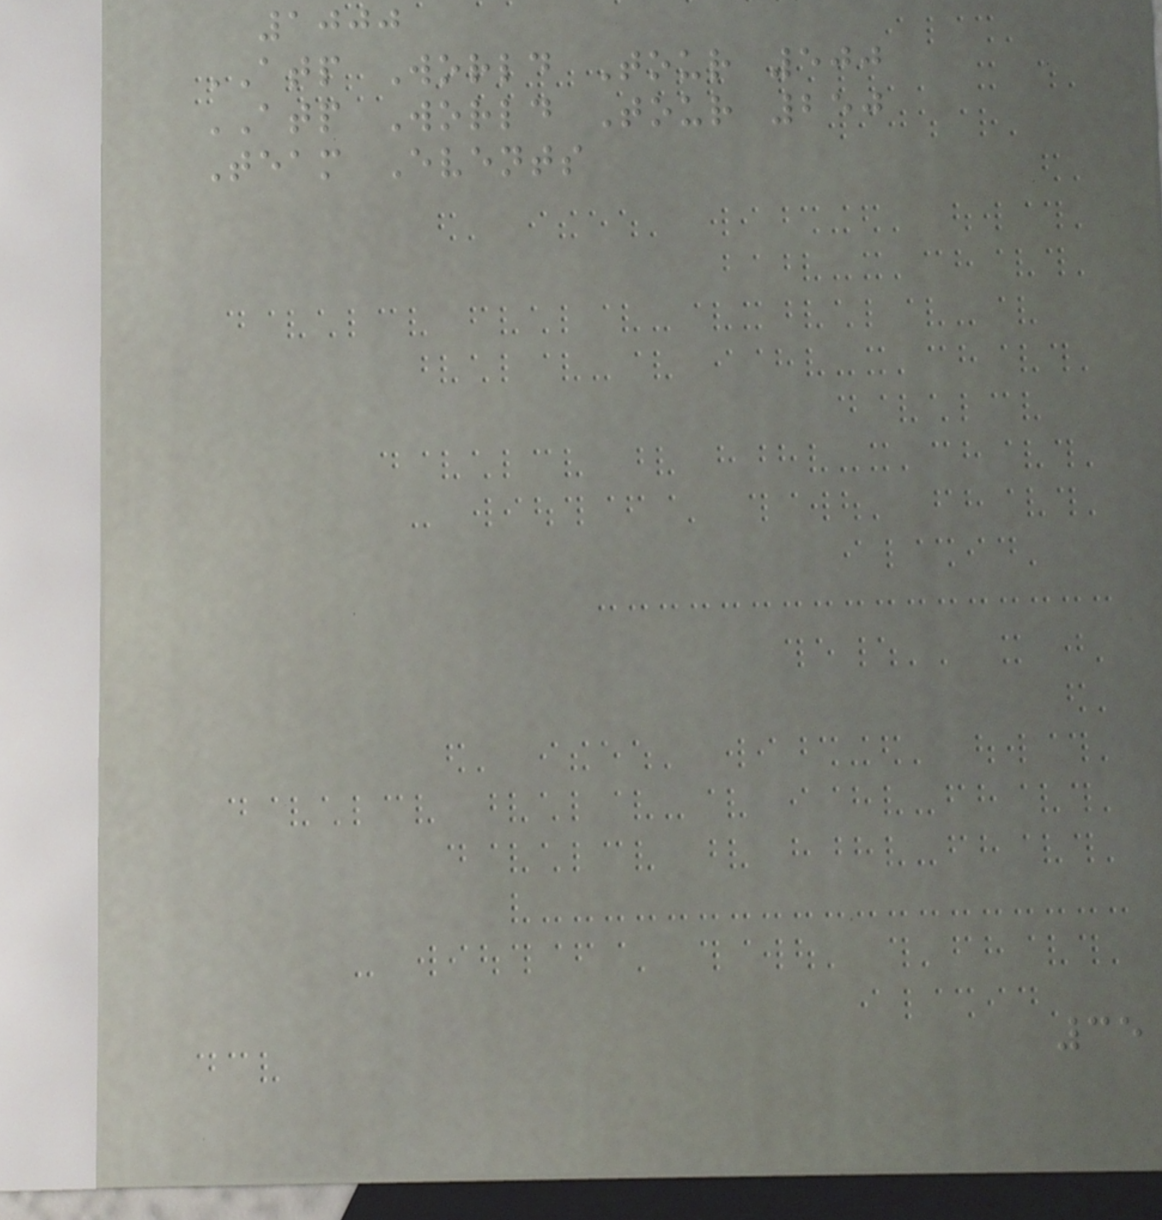1000
ATP World Tour 500
ATP World Tour 250
Team Events
35
